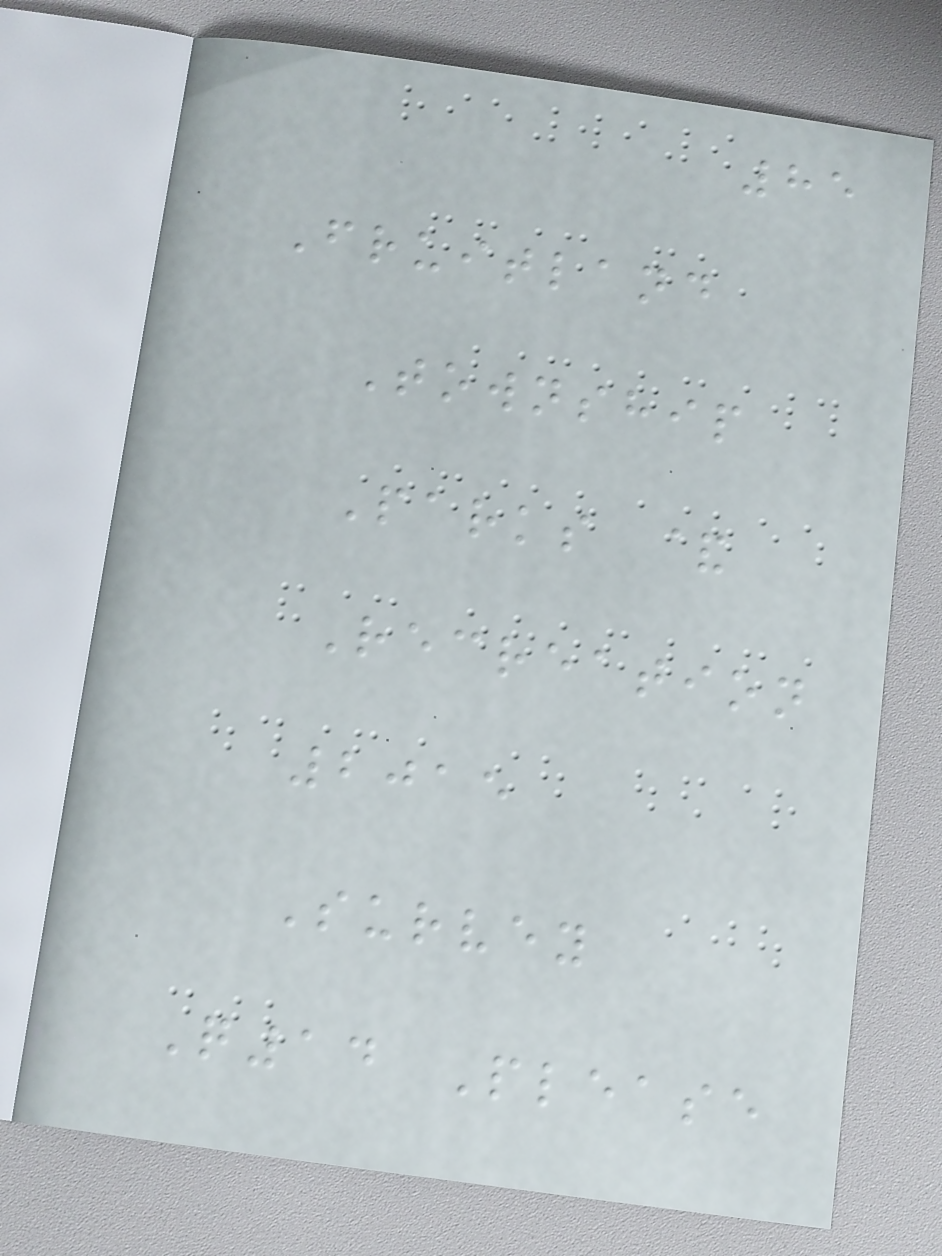85
Fruitland
Township
Parks &
Recreation
2015
Survey
Q14 Please
